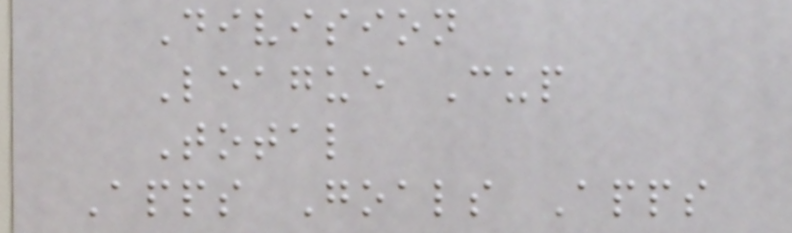Division
League Cup
Total
Apps Goals Apps
